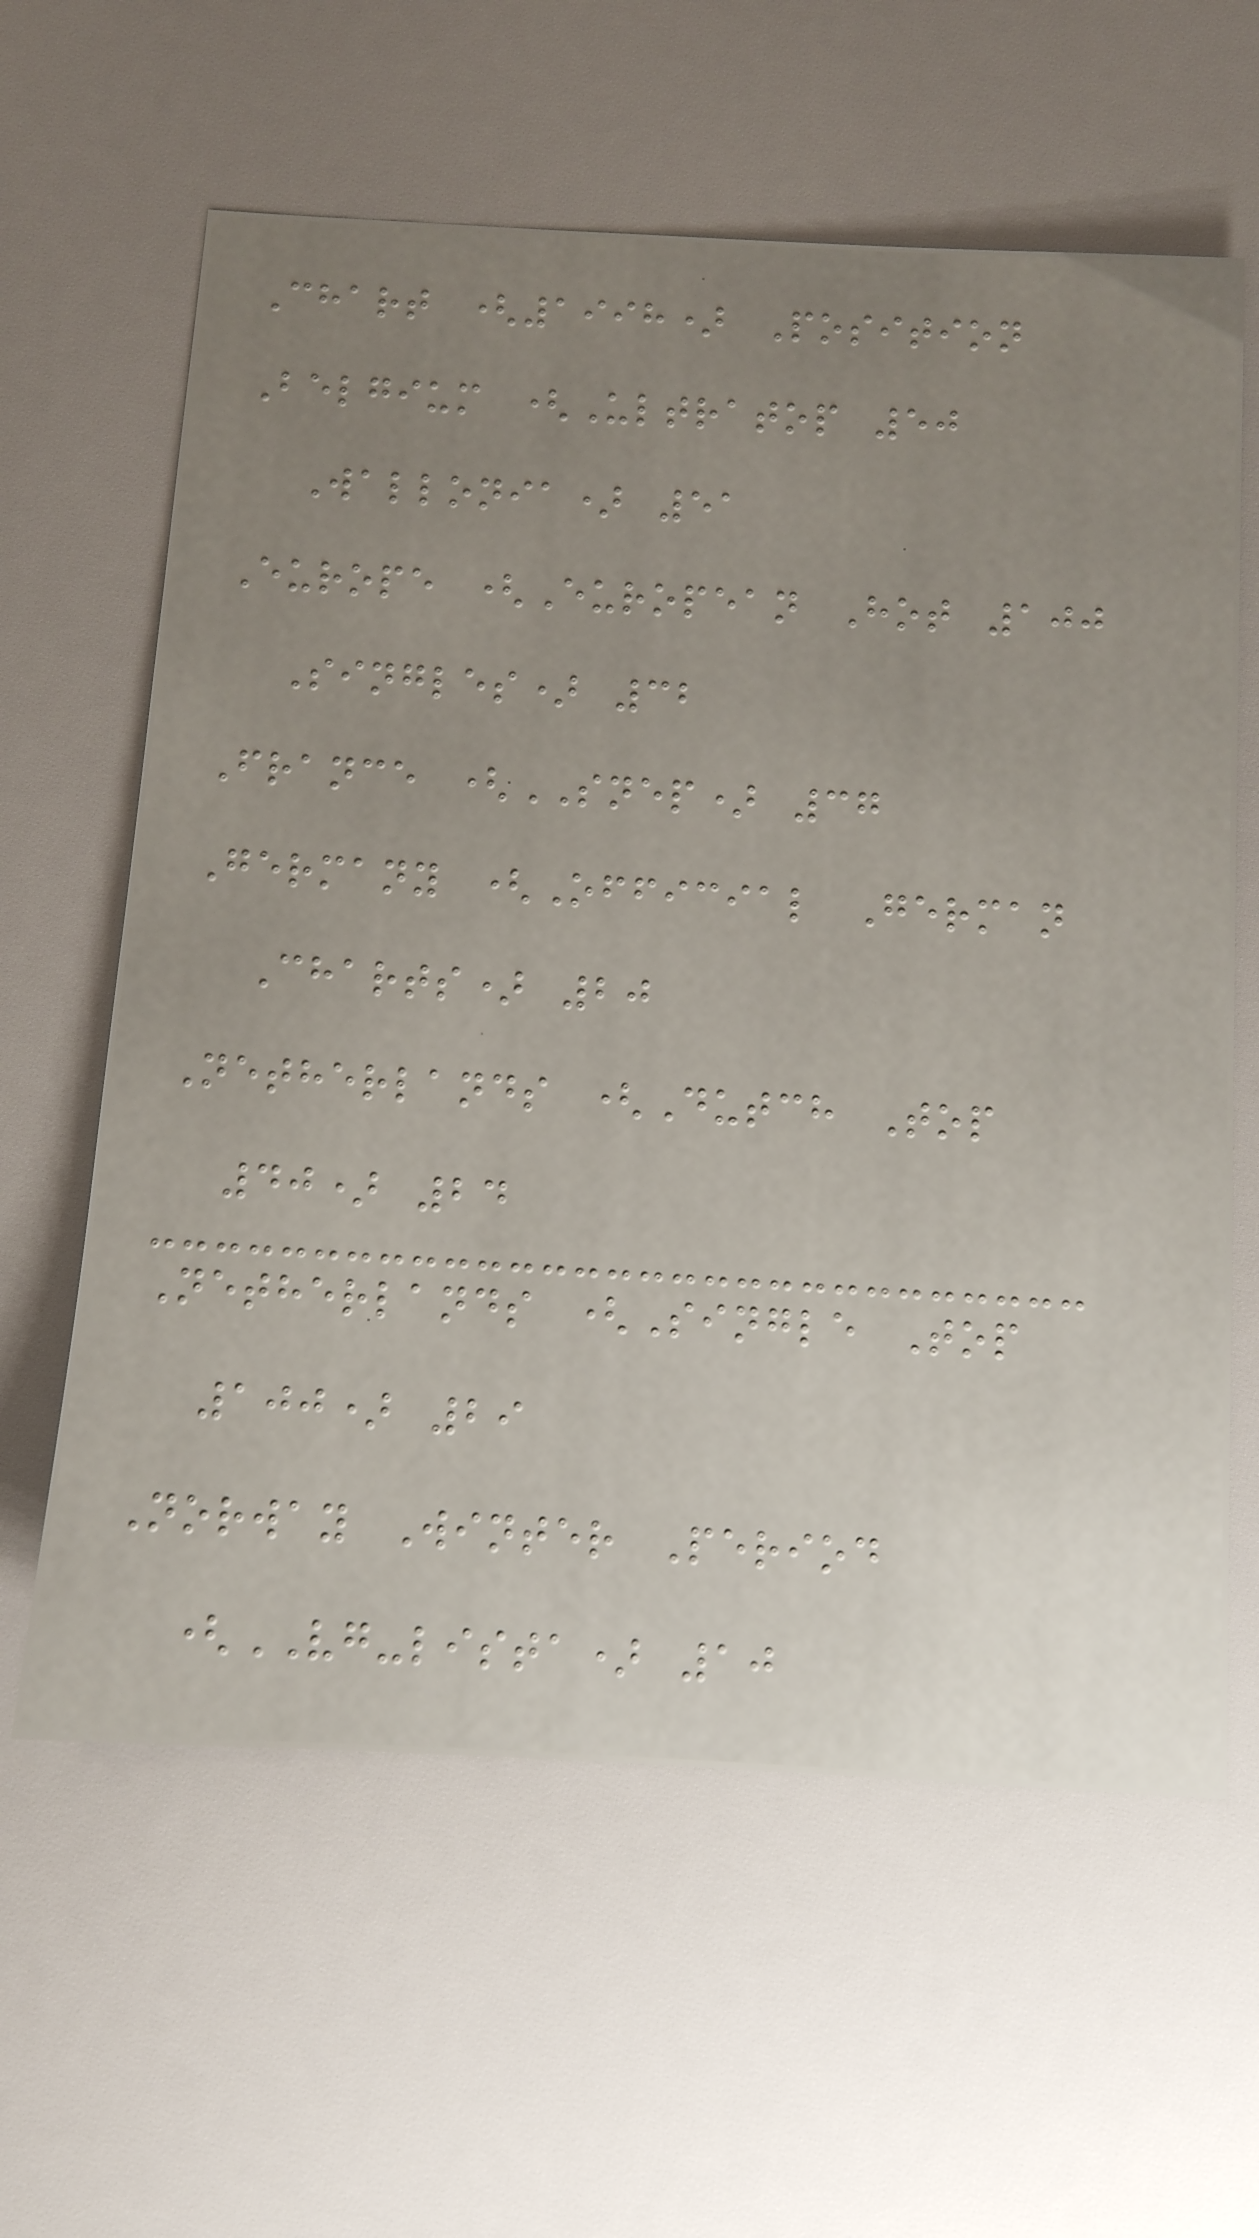Chart (1998) Position
Belgium (Ultratop 50
Wallonia) 51
Europe (European Hot 100
Singles) 32
France (SNEP) 37
Germany (Official German
Charts) 20
Netherlands (Dutch Top
40) 24
Netherlands (Single Top
100) 29
Norway Winter Period
(VG-lista) 10
